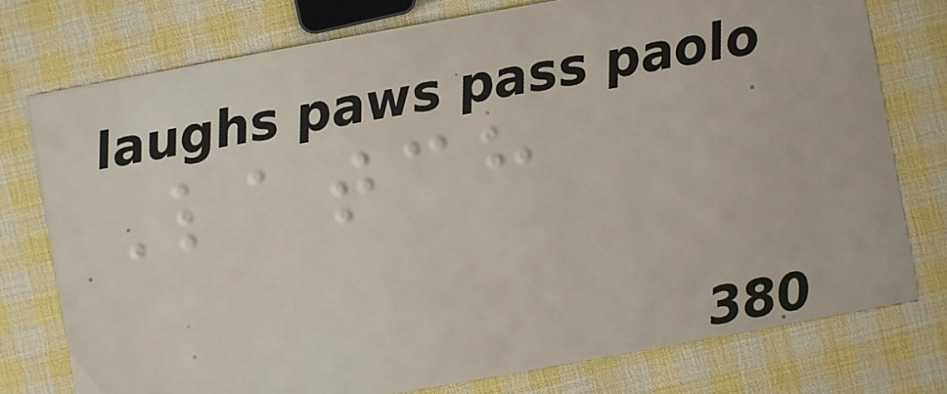Latch
